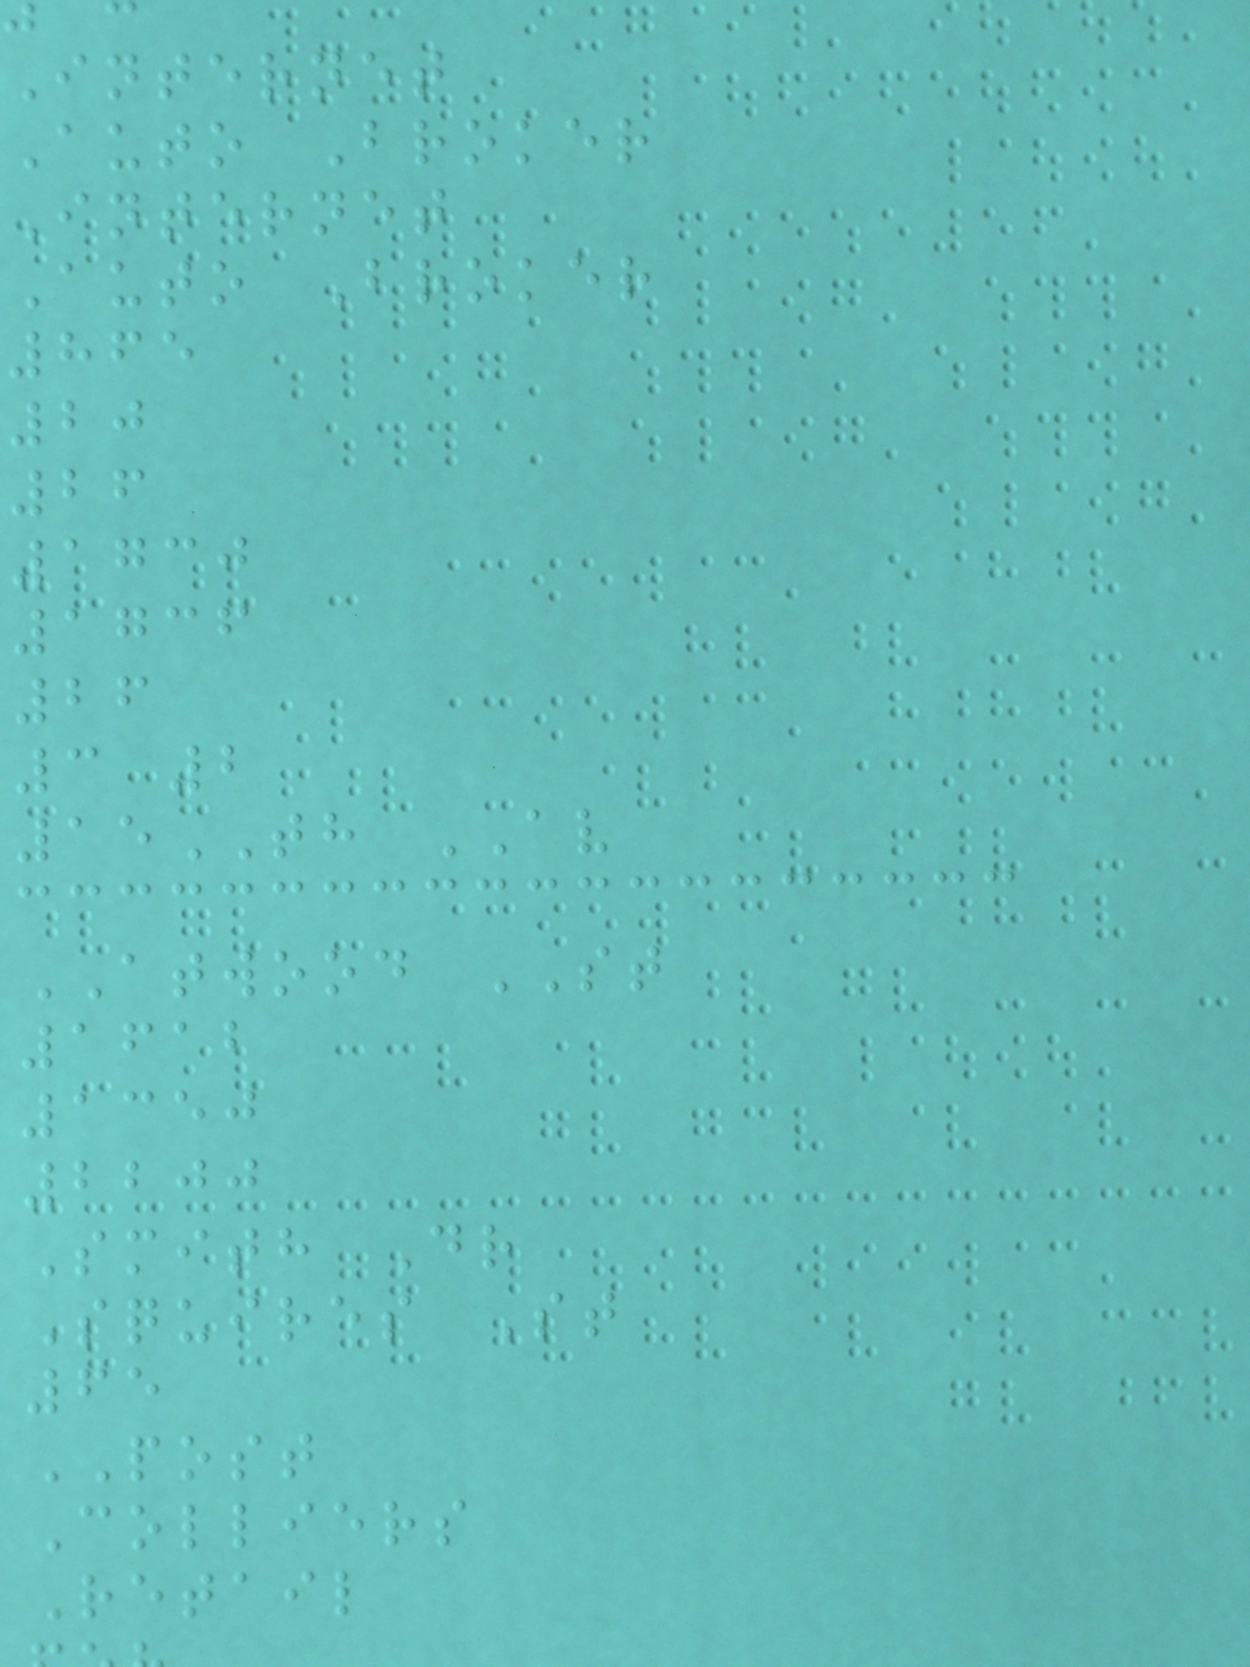Internet
Auto Broker
Internet
Auto Broker
865
20
26
1730
1736
26
3 2
15TH AV
ATWOOD ST
1612
1350
2200
Smith Dr
Squires St
65
POST
Colliers
Retail
